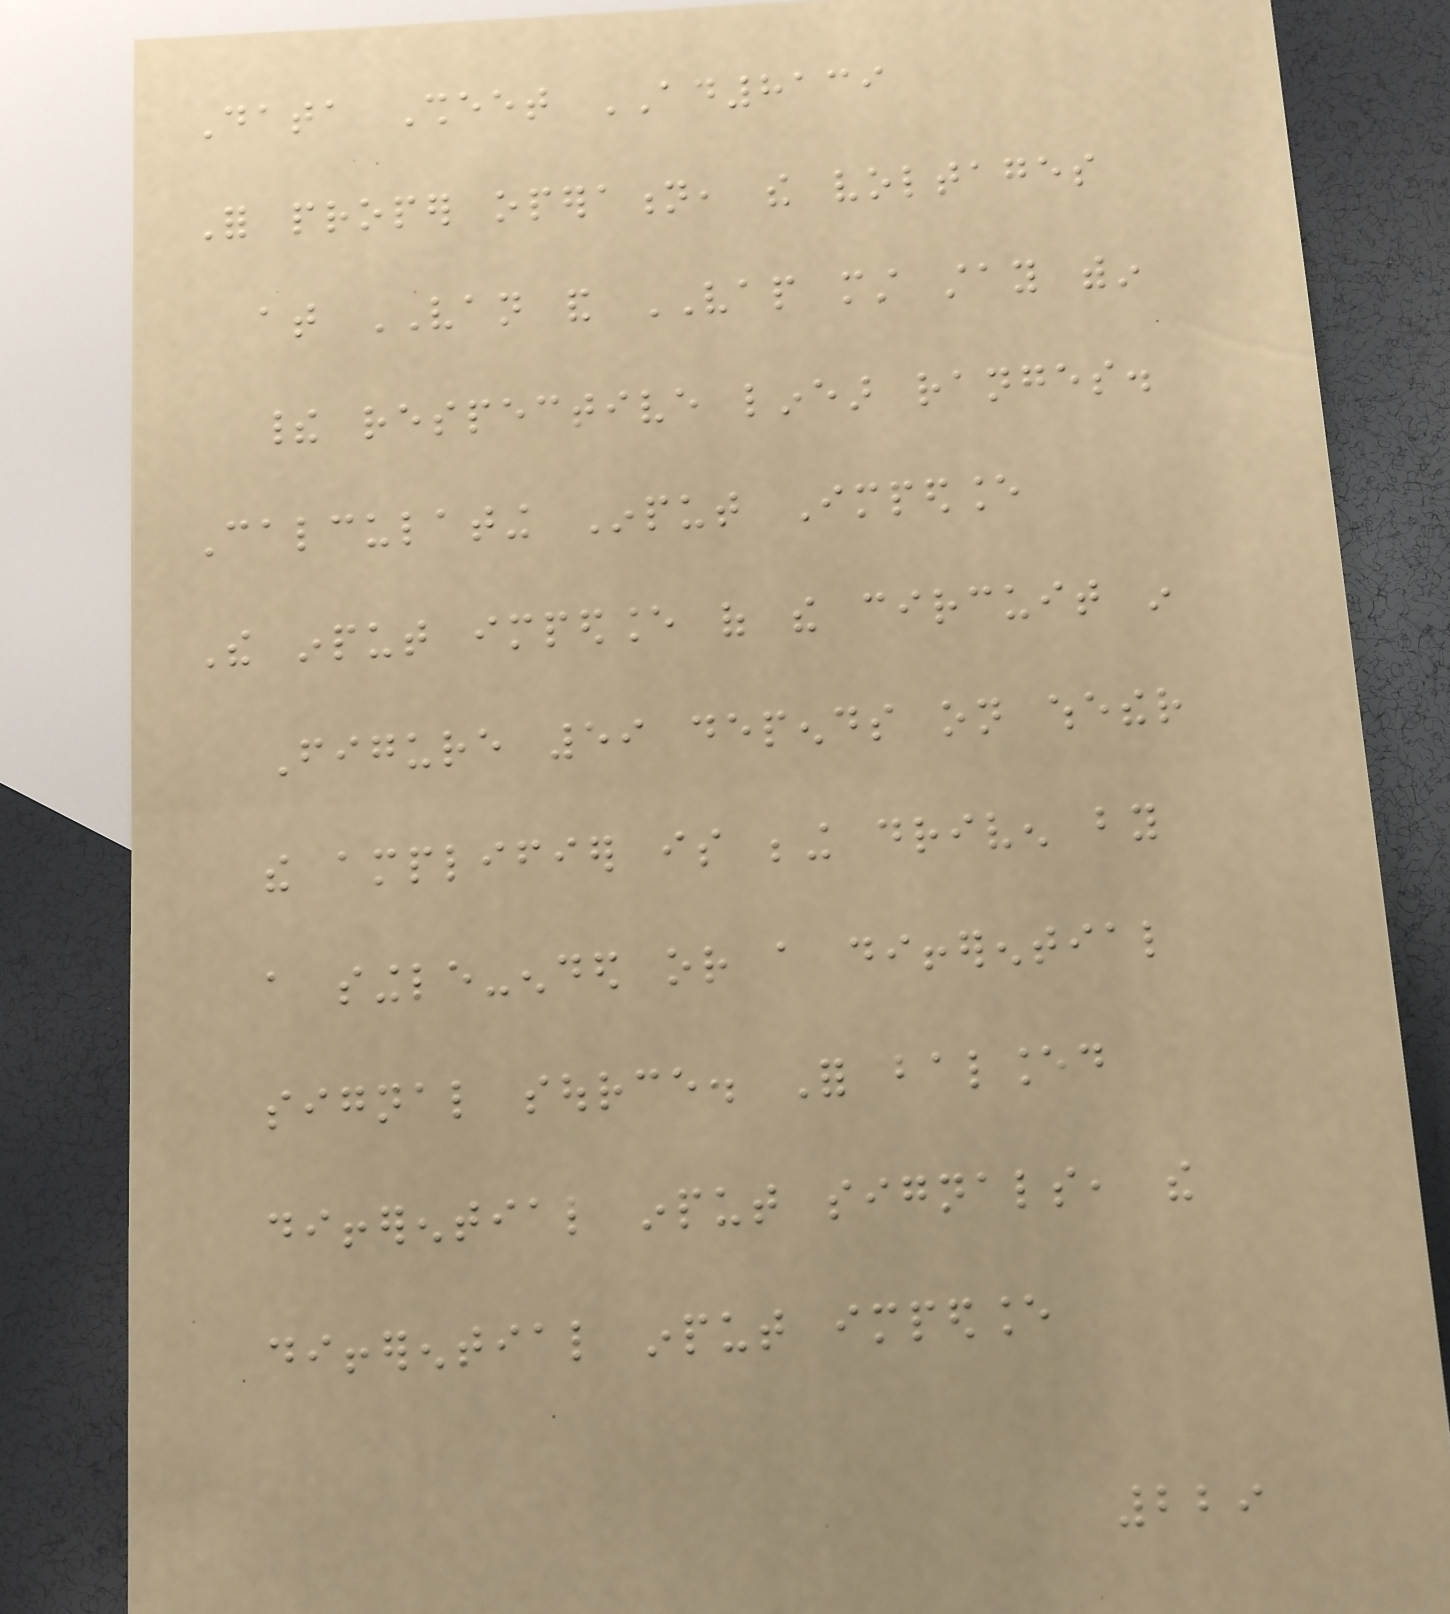Data Sheet AD8139
For proper operation, the voltages
at VAN and VAP must stay within
their respective linear ranges.
Calculating Input Impedance
The input impedance of the circuit in
Figure 59 depends on whether
the amplifier is being driven by
a single-ended or a differential
signal source. For balanced
differential input signals, the
differential input impedance
229
